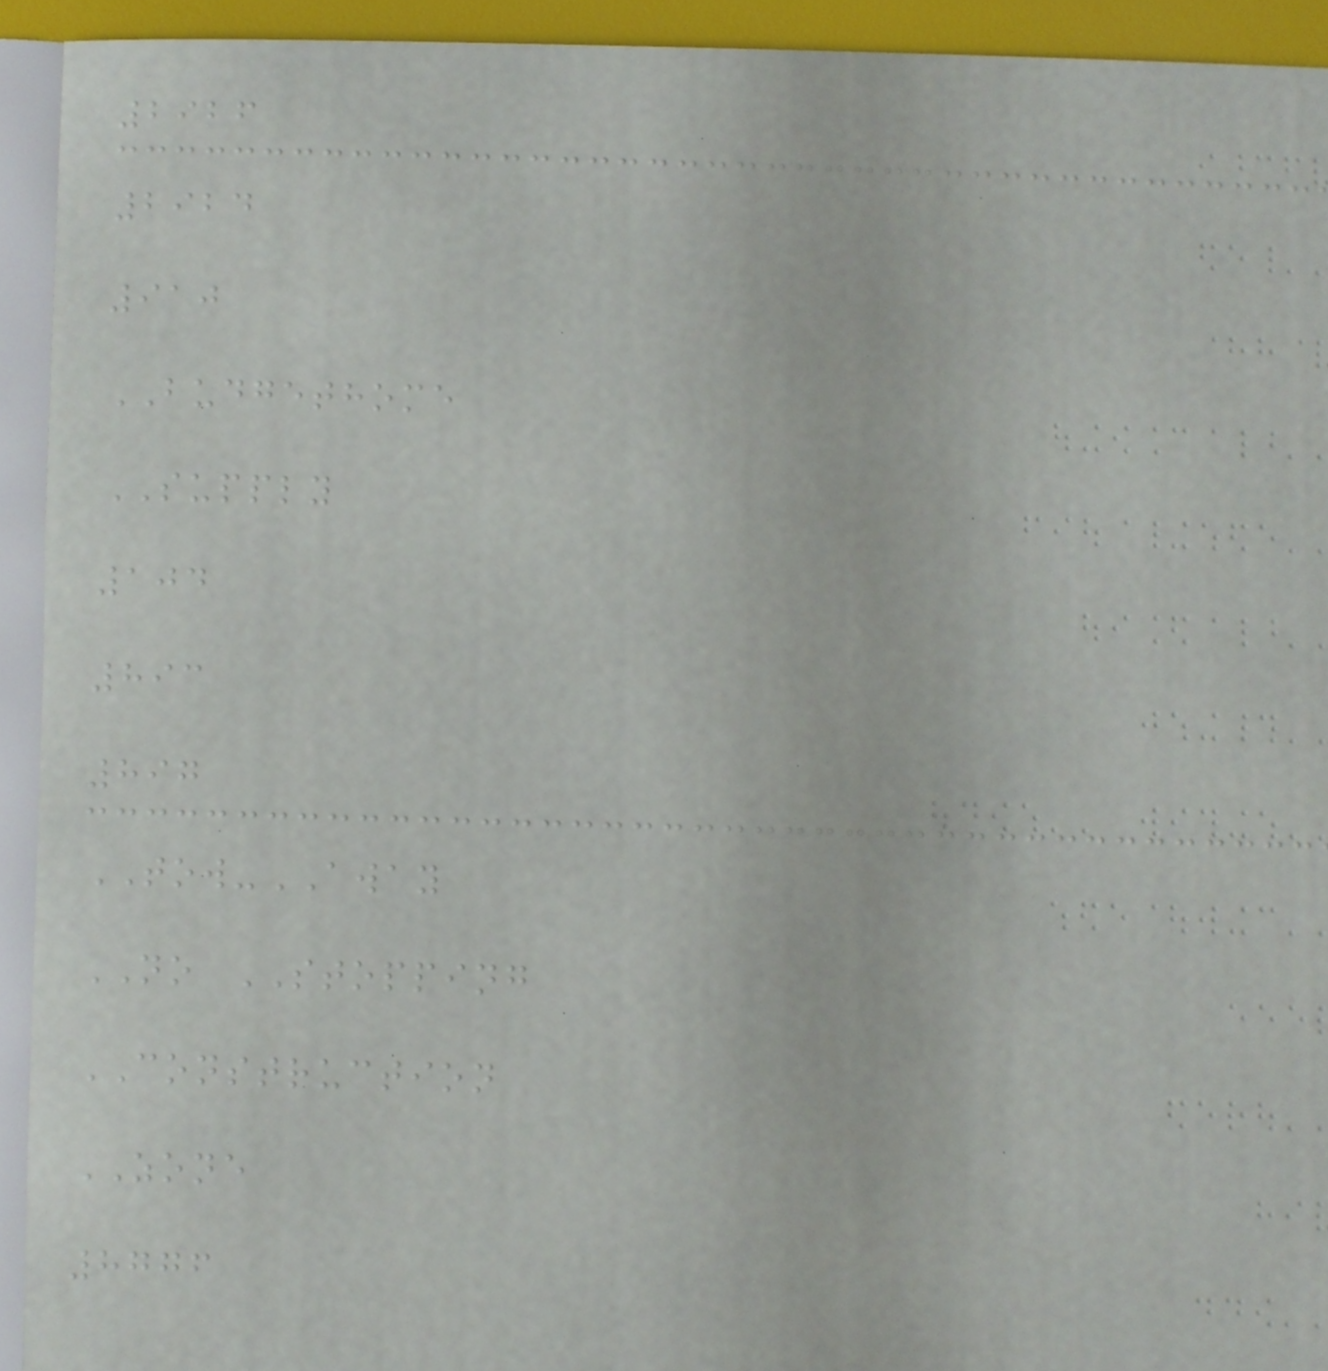2926
2924
910
BUDGETHOME
SUPPLY
104
893
897
TOW-AWAY
NO STOPPING
CONSTRUCTION
ZONE
8776
